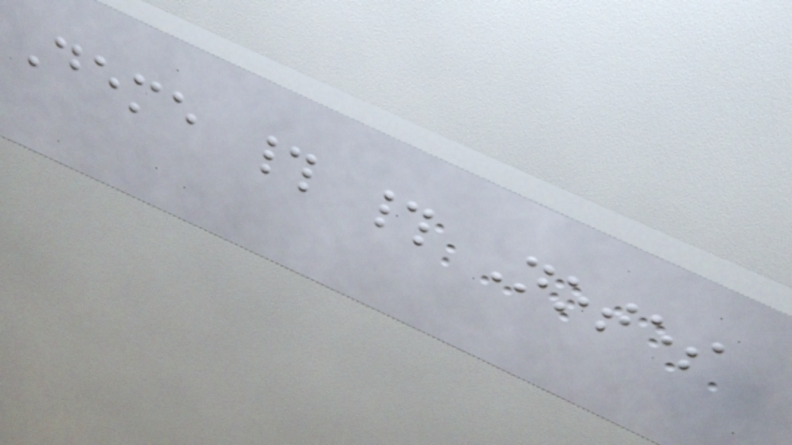Deme # # Notes
